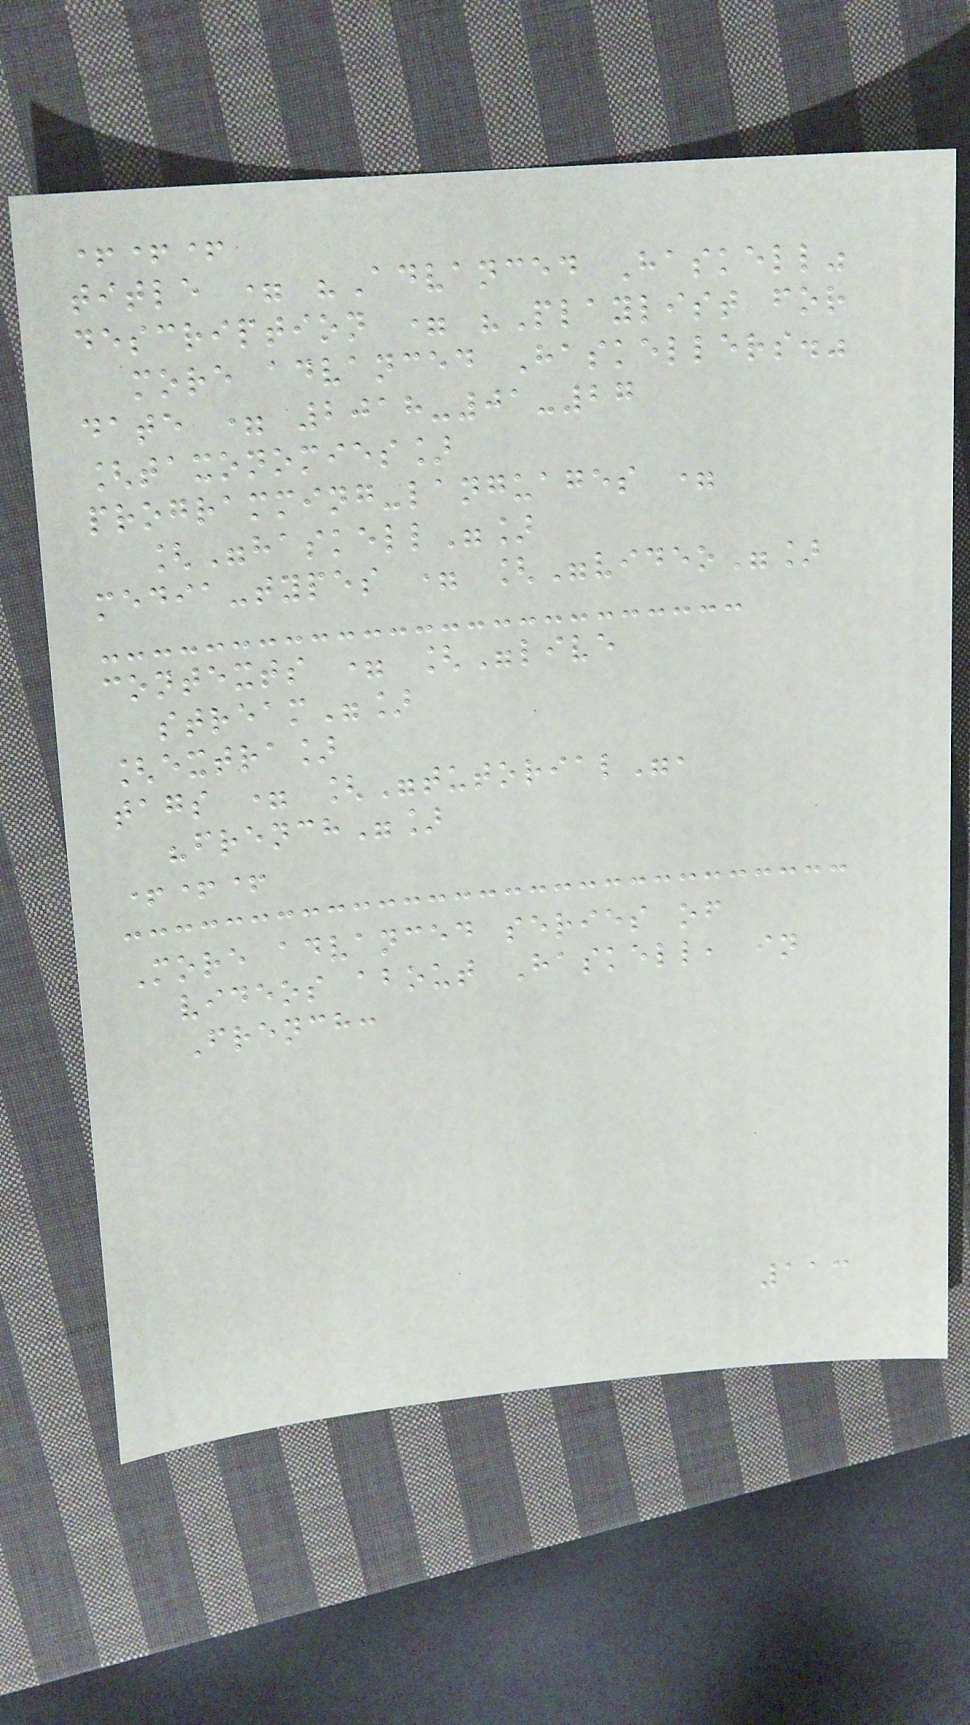+++
title = "Advanced Haskell"
description = "Playlist for
more advanced Haskellers."
date = 2018-01-27
[taxonomies]
programming-languages =
["haskell"]
media-types = ["video"]
contexts = ["live
stream"]
[extra]
tags = ["tutorial",
"french"]
+++
More advanced series of
videos about Haskell, in
French:
113
